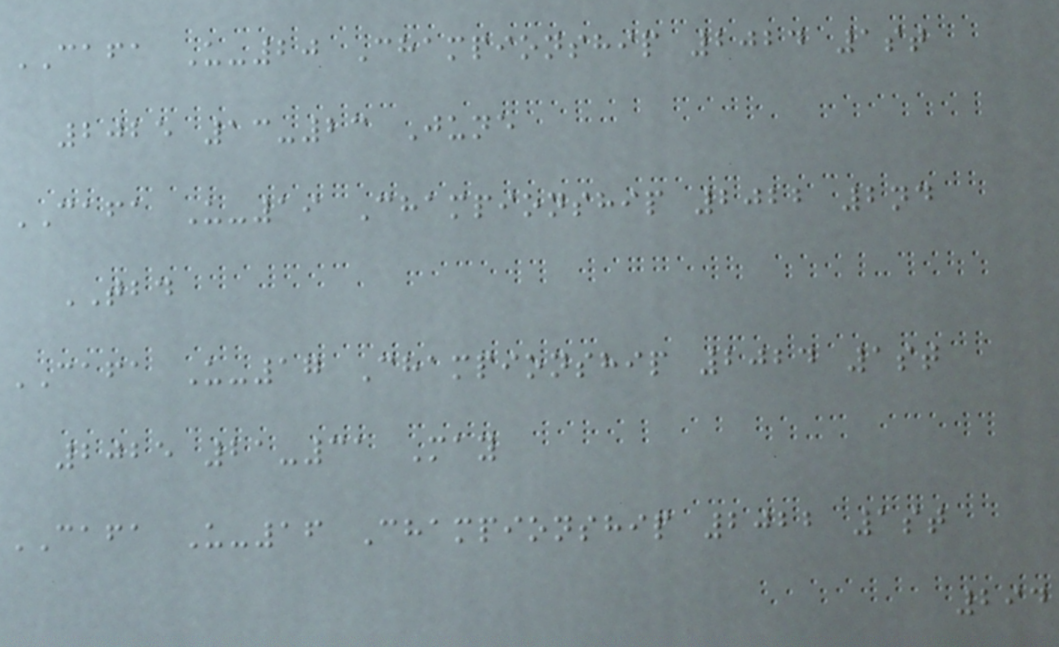CAFA U-20 Championship 2024 1st
2025 13-23 June
CAFA U-19 Championship 2022 2nd
TBD
CAFA U-17 Championship 2024 1st
2025 21-31 May
CAFA U-16 Championship 2022 1st
294
